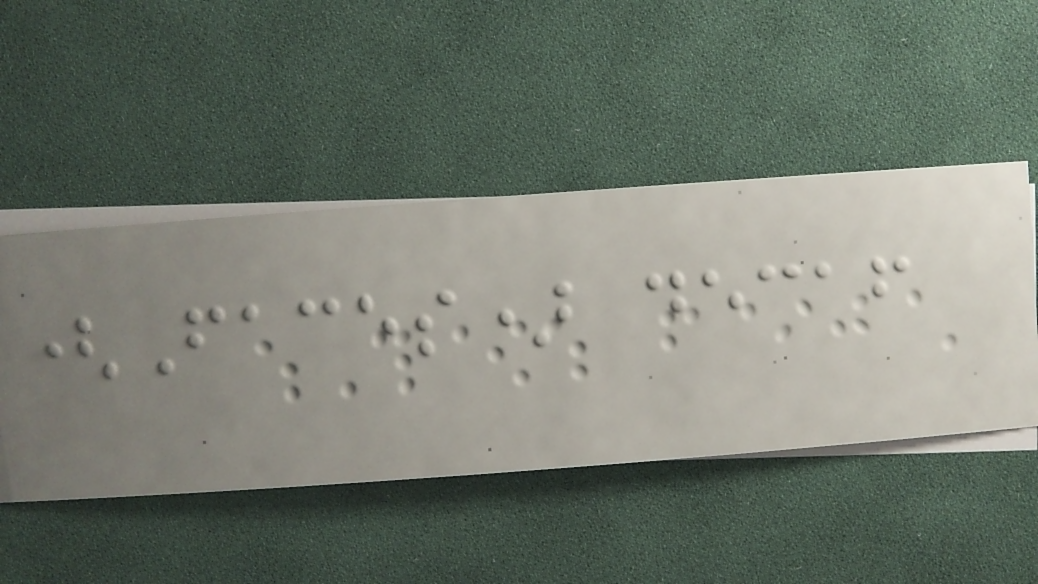(Faces) decaf
